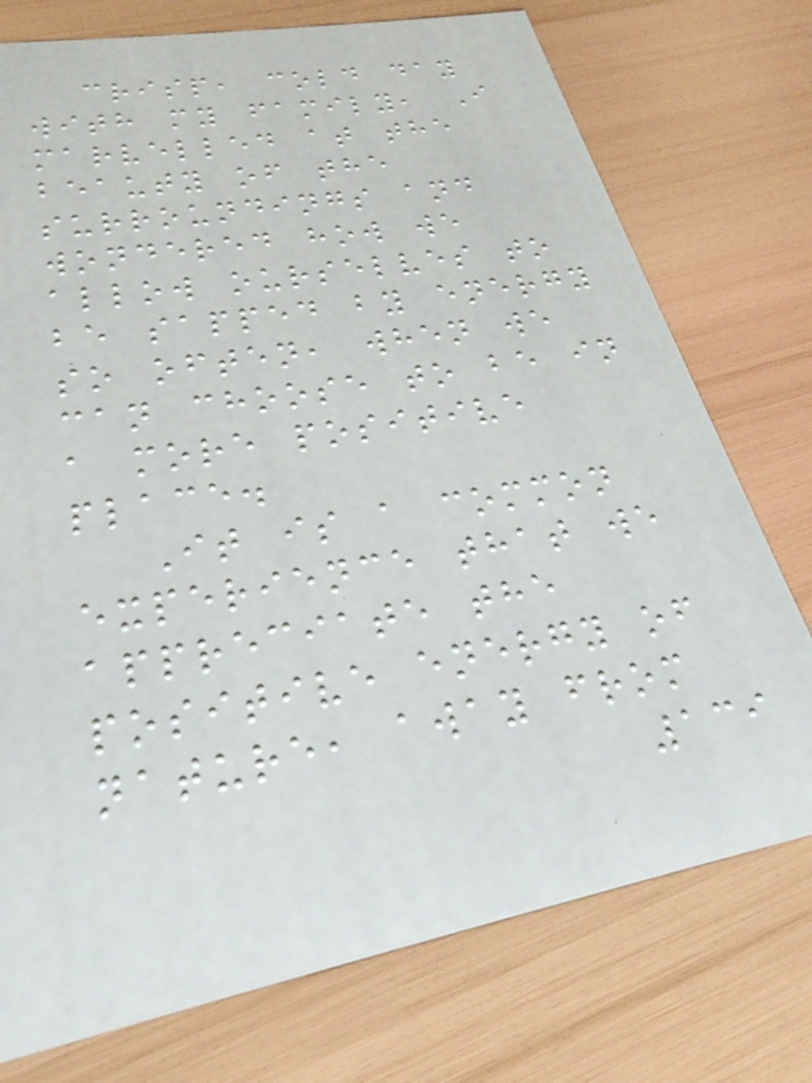crisp, cold day
with my family, I
marvelled at the
beauty of the
surroundings and
wondered how we
allow ourselves to
be sapped by energy
so often, when we
can choose to be in
a more positive
place.
It is a common
experience that we
appreciate the
positive energy of
nature, away from
139
